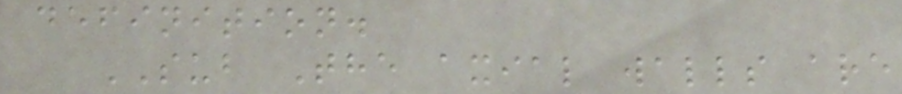definition.
SUB The axial walls are
